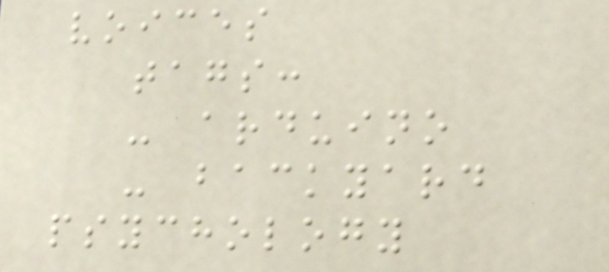voices
tags:
- arduino
- backyard
psychology
